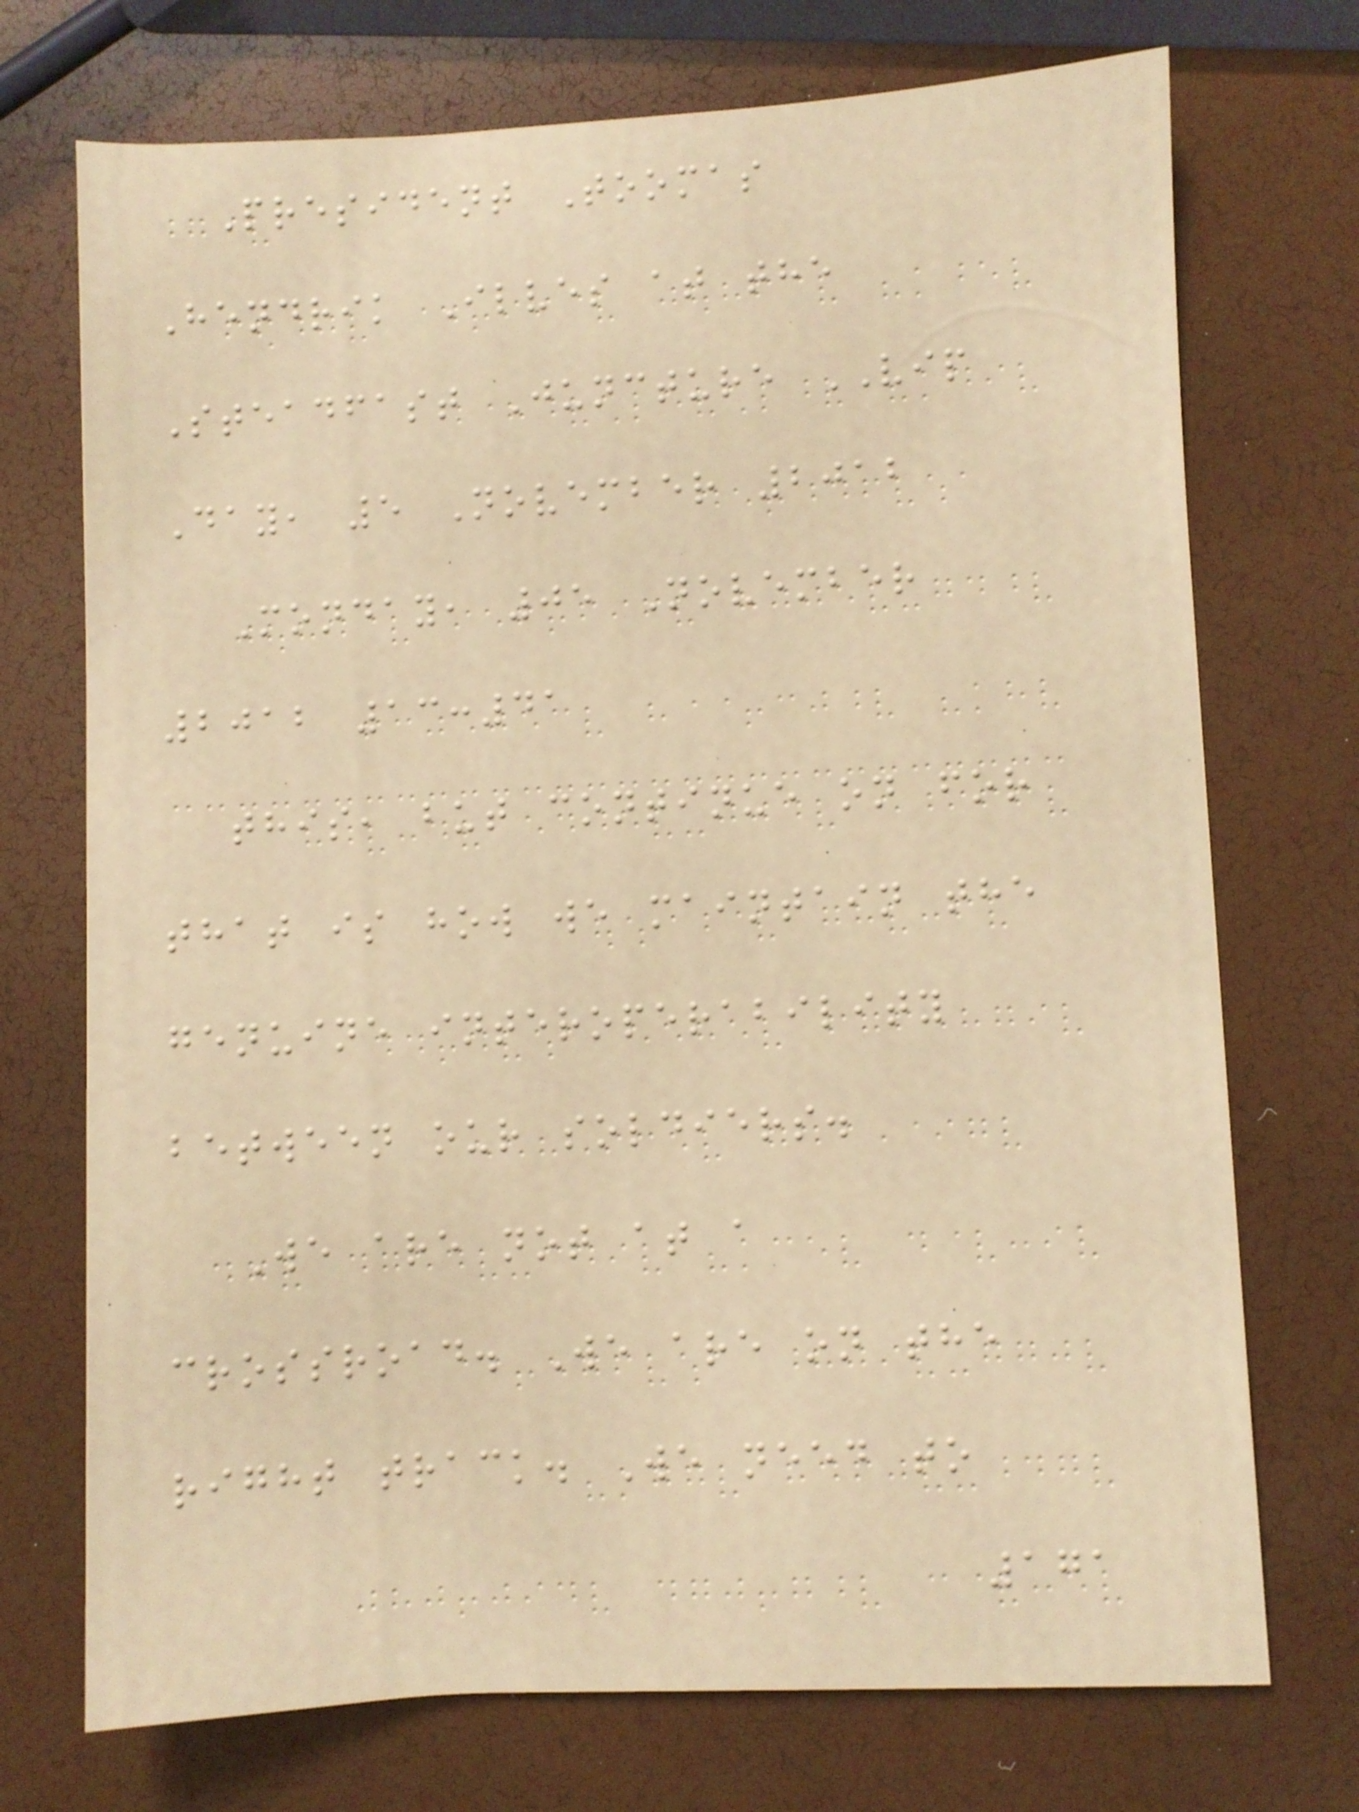President Toomas
Hendrik Ilves at the
Steadfast Juncture VIP
Day, 5 November 2012
Monday, 05 November
2012 13:41
this, but continue on for
that is how we maintain the
genuine interoperability
between our soldiers.
We are not at a
crossroad. We are on the
right track. We need to
171
